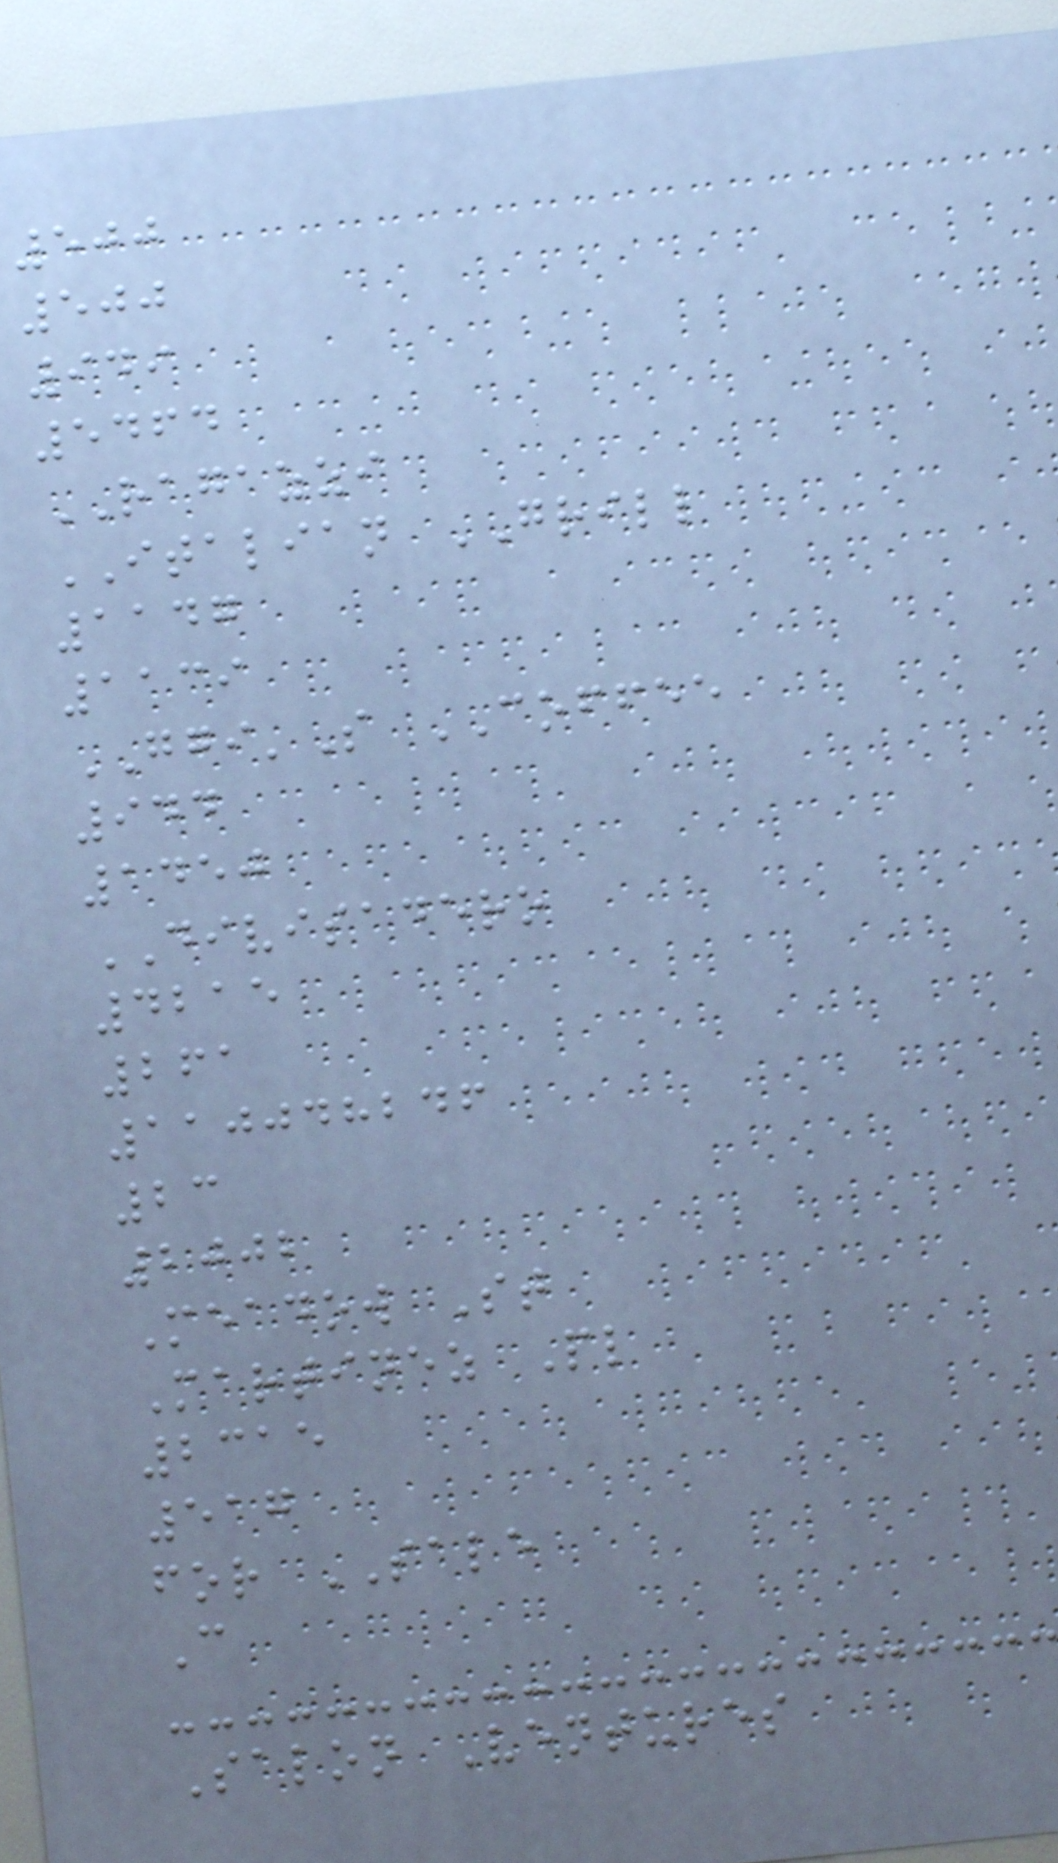500
500
949
5464
RAGAZZI
ITALIAN GRILL
1147
1139
GGI'S COFFEE
944
1450
DIVISADERO
4215
261
110048246
23
2002
Meadow St
Martinez Pl
2315
517
for SALE
C
Salon Ventures
